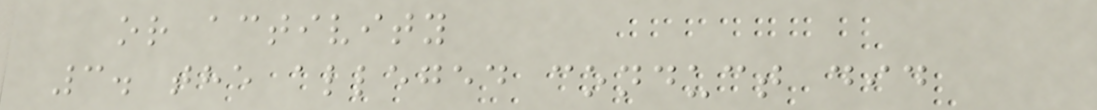or activity
3. the alleged conduct did
